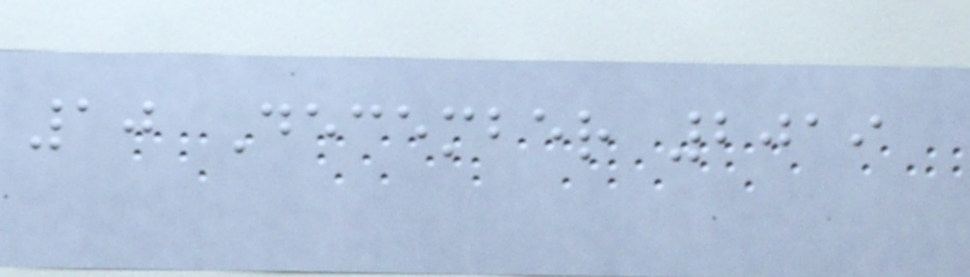10 December 2019
